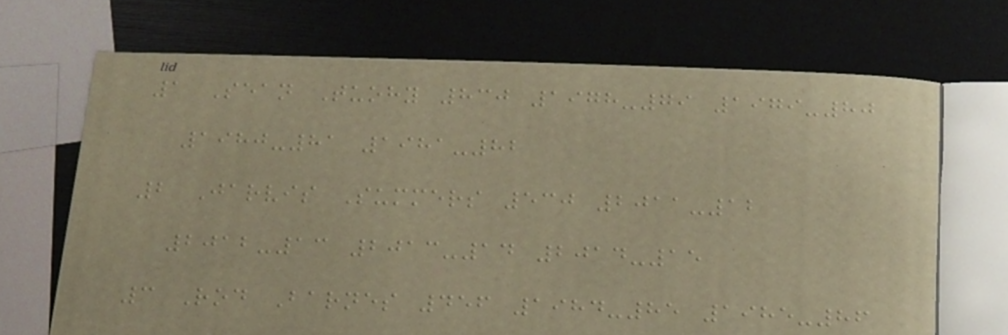1 Sean Tuohy 830 1978-79 1979-80
1980-81 1981-82
2 Jarvis Summers 530 2011-12
2012-13 2013-14 2014-15
3 Rod Barnes 456 1984-85 1985-86
